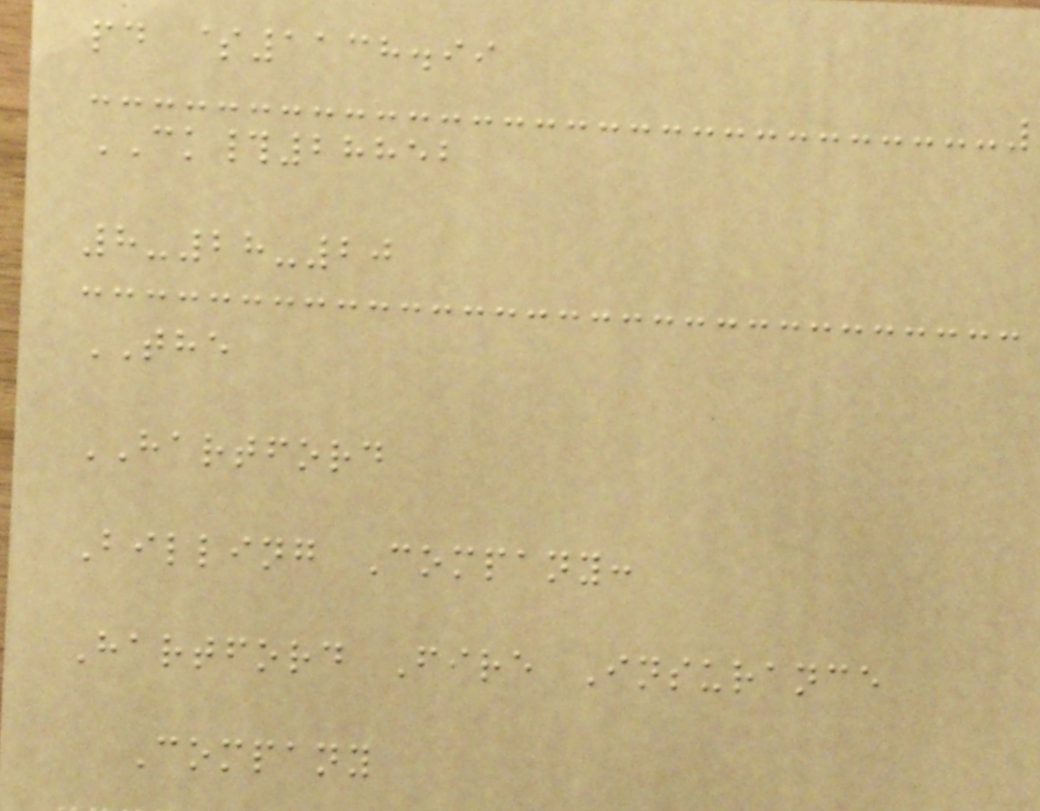pd $1138.99
CK#28852
8-28-20
THE
HARTFORD
Billing Company:
Hartford Fire Insurance
Company
